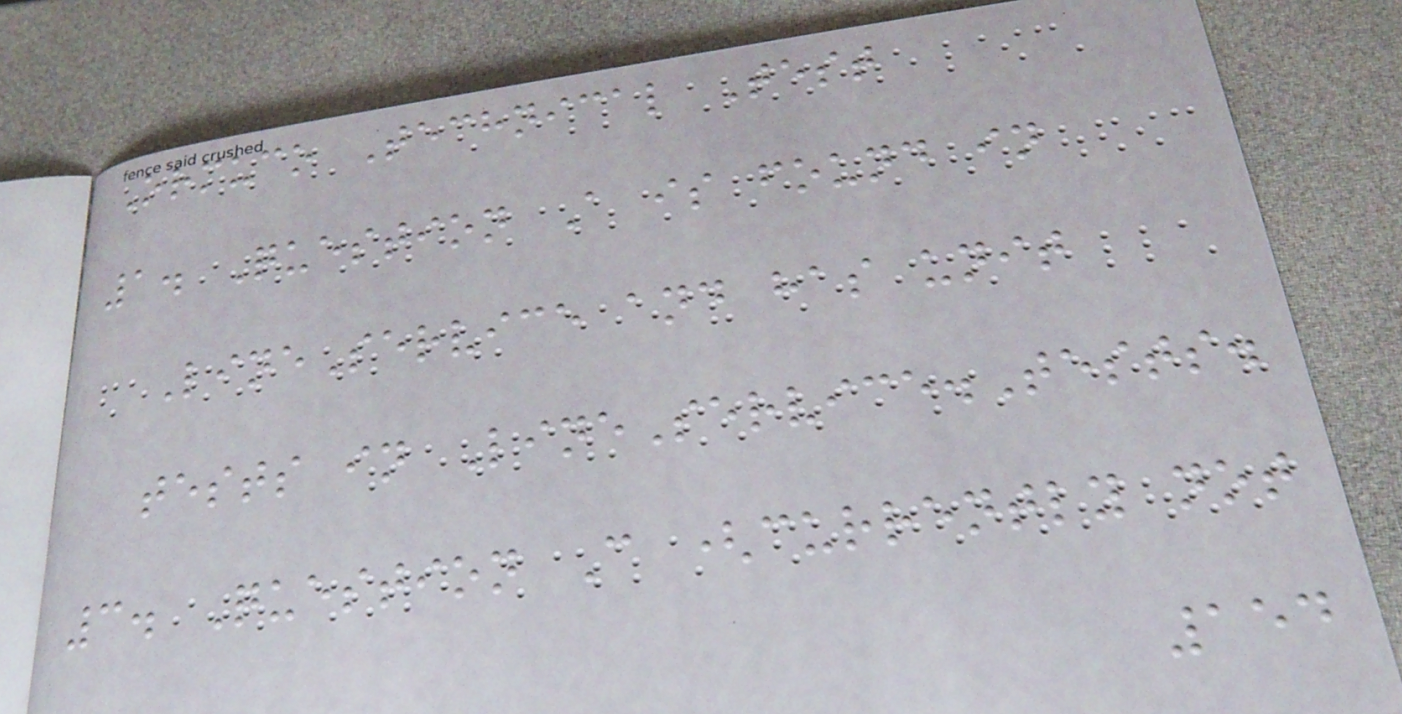Ormuco Technical Test
1. Question A is found in
LineService and has unit
tests in LineService.Tests.
3. Question C (currently not
154
